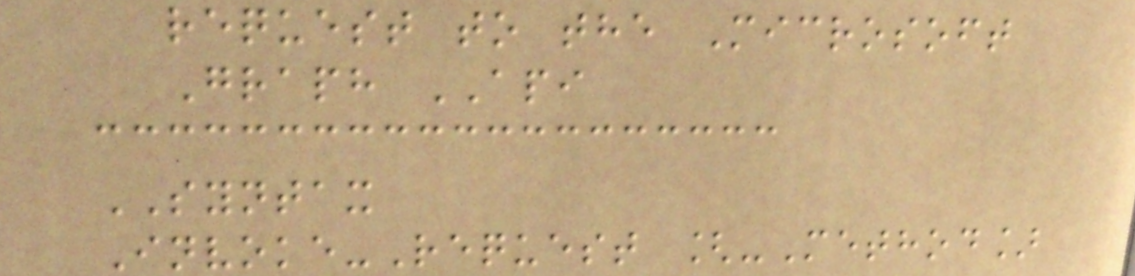request to the Microsoft
Graph API
SYNTAX
Invoke-Request [-Method]
